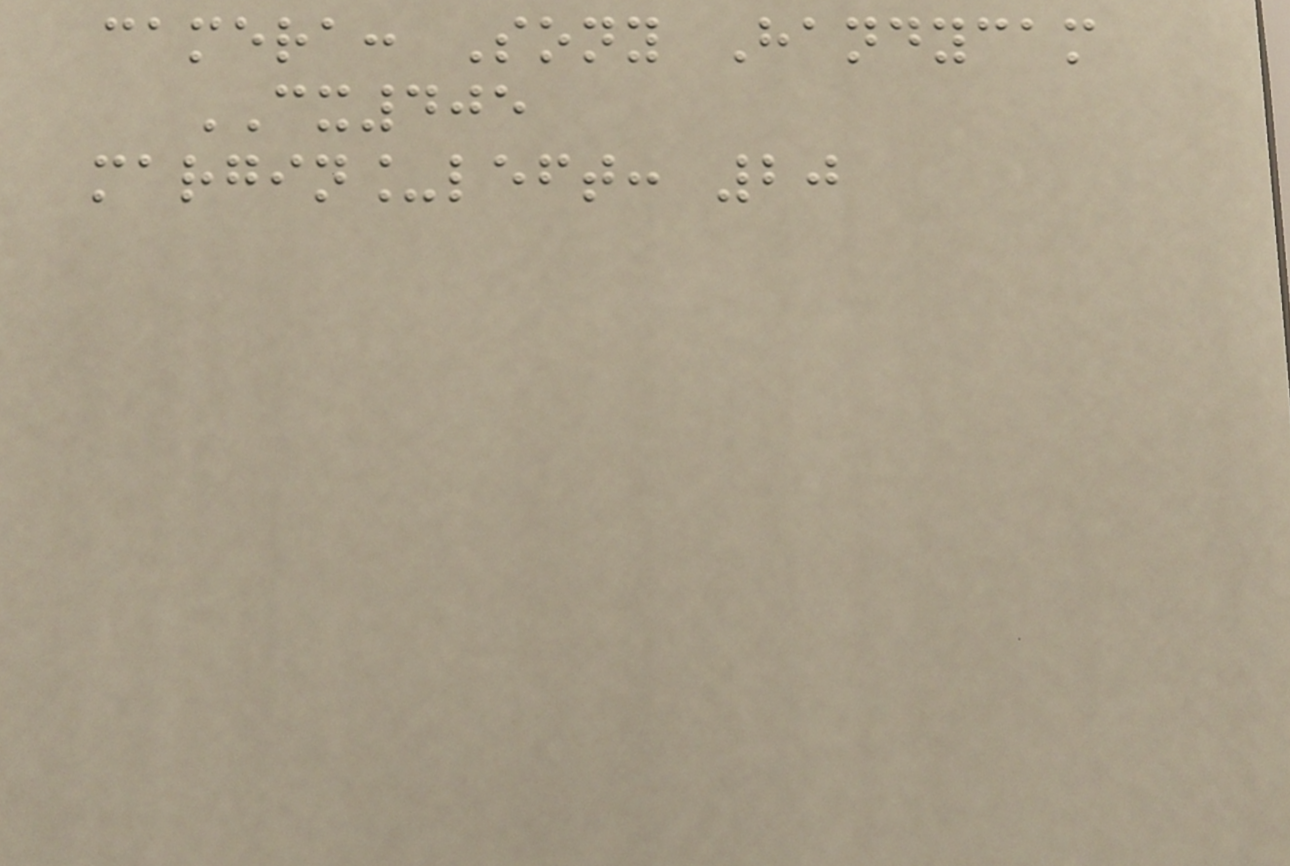camera: Sony Handycam
CX405
margin_left: 20
